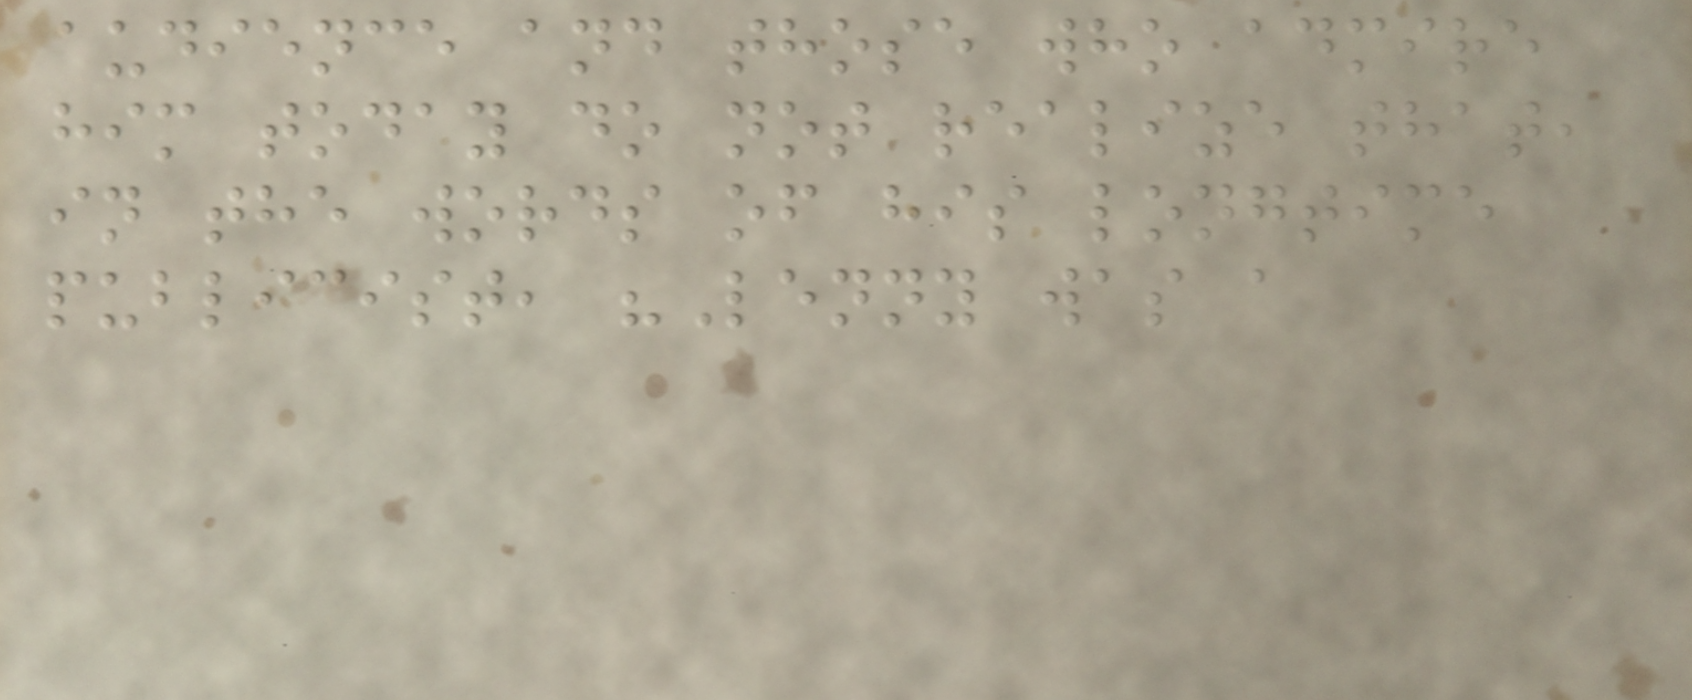audience and those who admire
him today do not realize that,
in the words of his longtime
publicist, "Lenny was a
